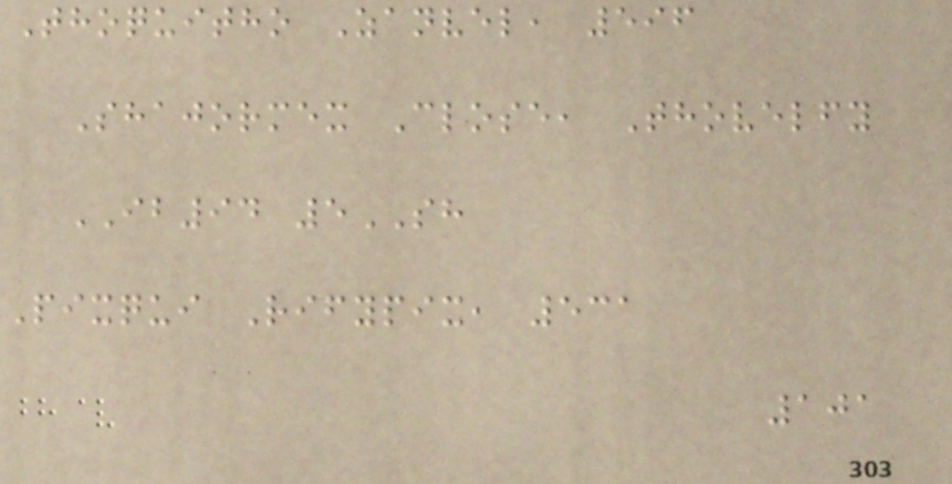Thoquitho Zanvel, 596
Shajormex Close, Thovelfy
IB94 5SH
Pixqui Rifypix, 531
101
